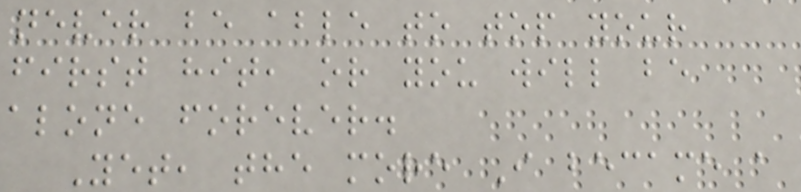never be able to top your
first hit, or you will be
alone forever.
Yet, the more I became a
